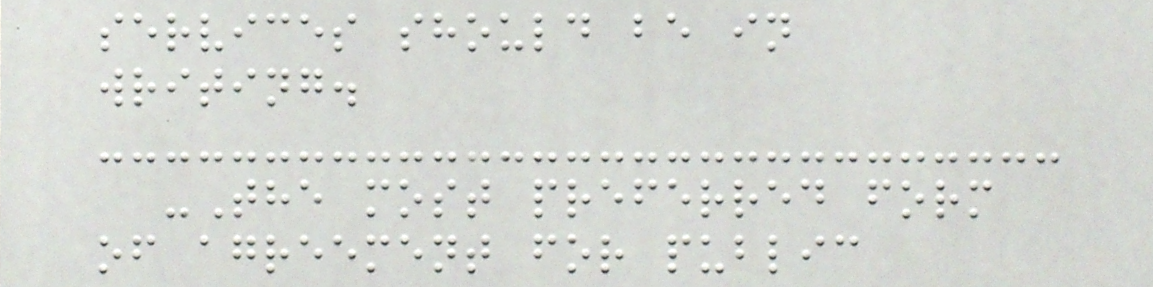services should be in
writing.
-The most preferred form
of agreement for public
